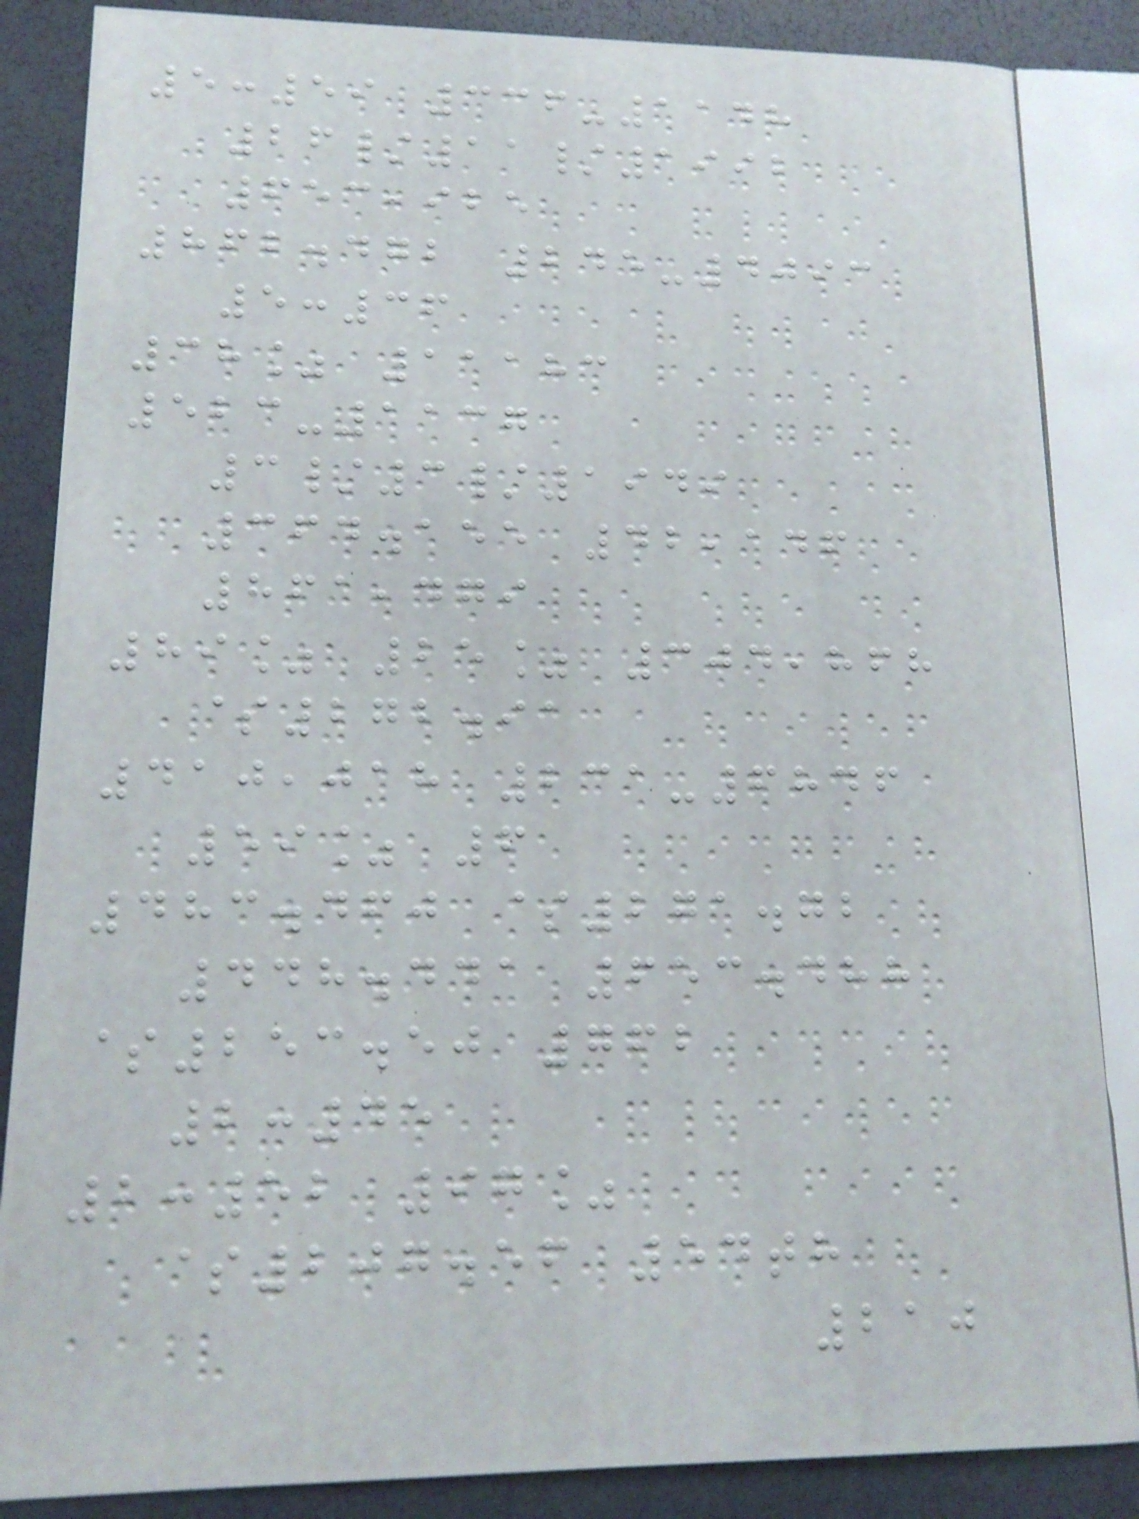5:59 336-1148
26/11/1992
653,925
862.472 245-4093
5:36
38% 11183
523-1137
3/3/1949
364.155 42,146
861,479
89% 25% 304,868
$272.91
410,018 231-6846
59% 6
483.460 $271.72
448.441 653.488
$253.50 762
2:45
2:52 97%
$207.56 54th
210
